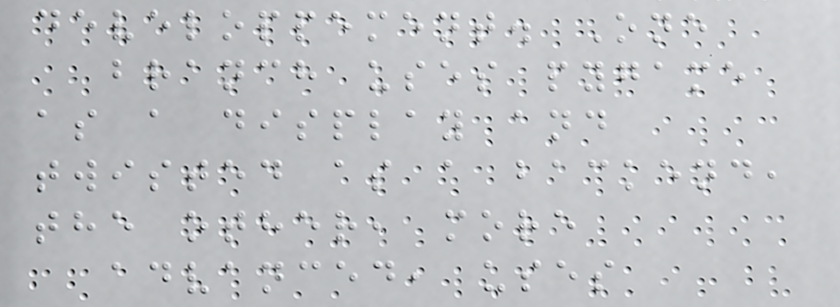developpement. One
branch uses pygame
as a display and
twisted as a backend,
the other, more
advanced, uses
